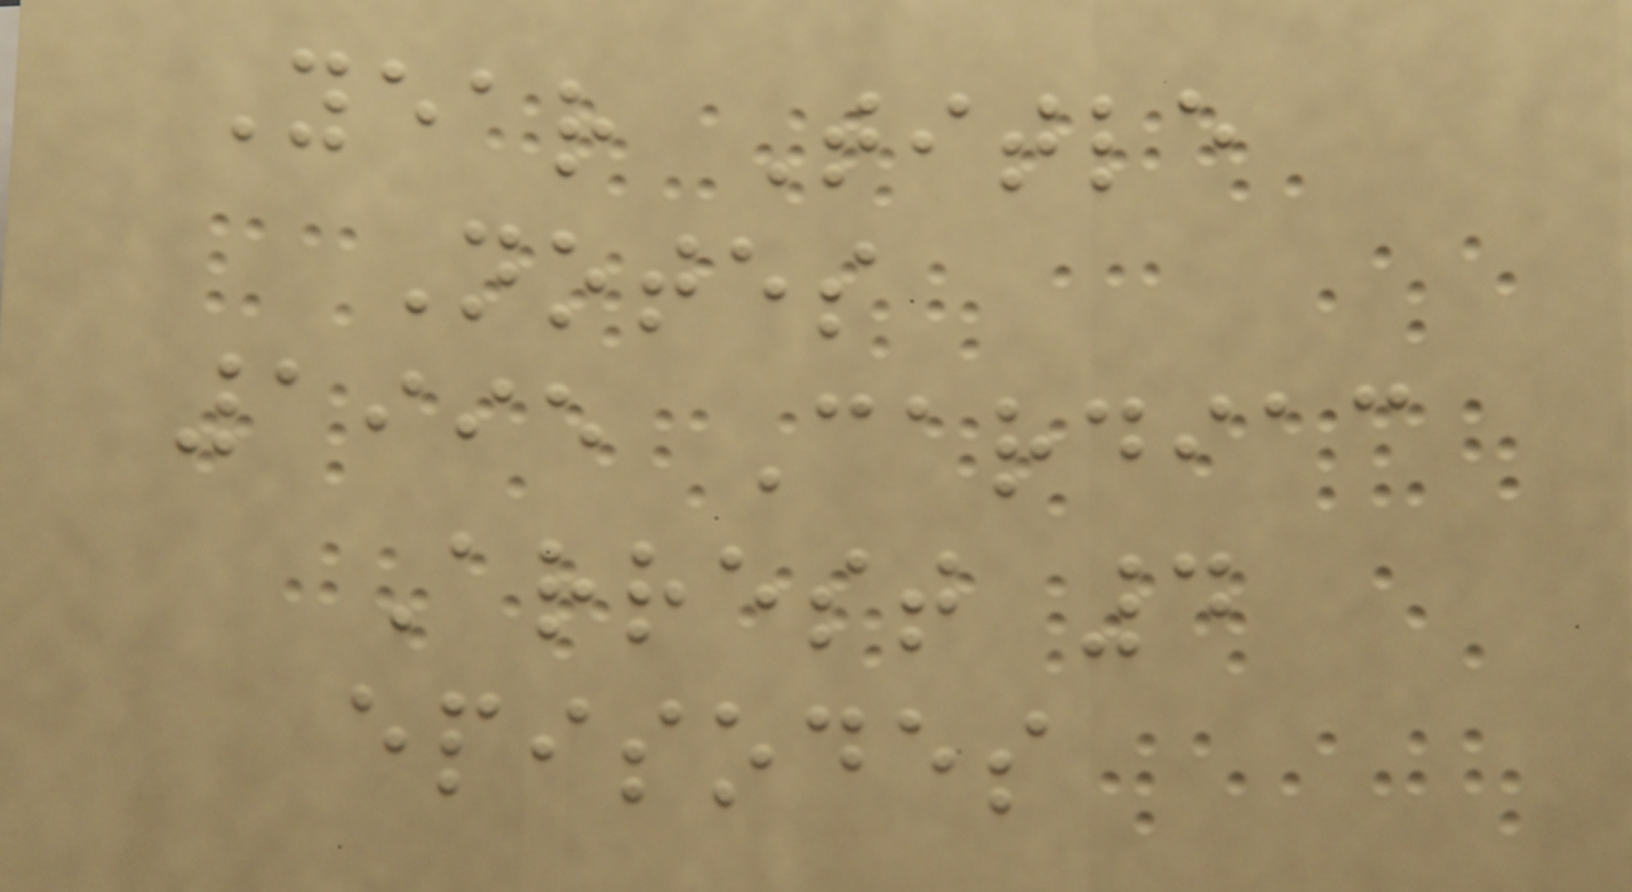Year Title
Notes
1995 Cardiac
Arrest 4
episodes
